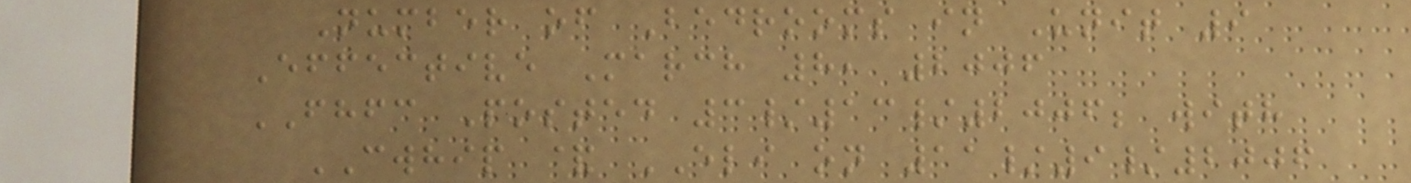Number of Bedrooms in Unit 9
Effective March 8, 2006
FHFC Posted 3/13/2006; with
CWHIP & ELI on 11/9/2006
